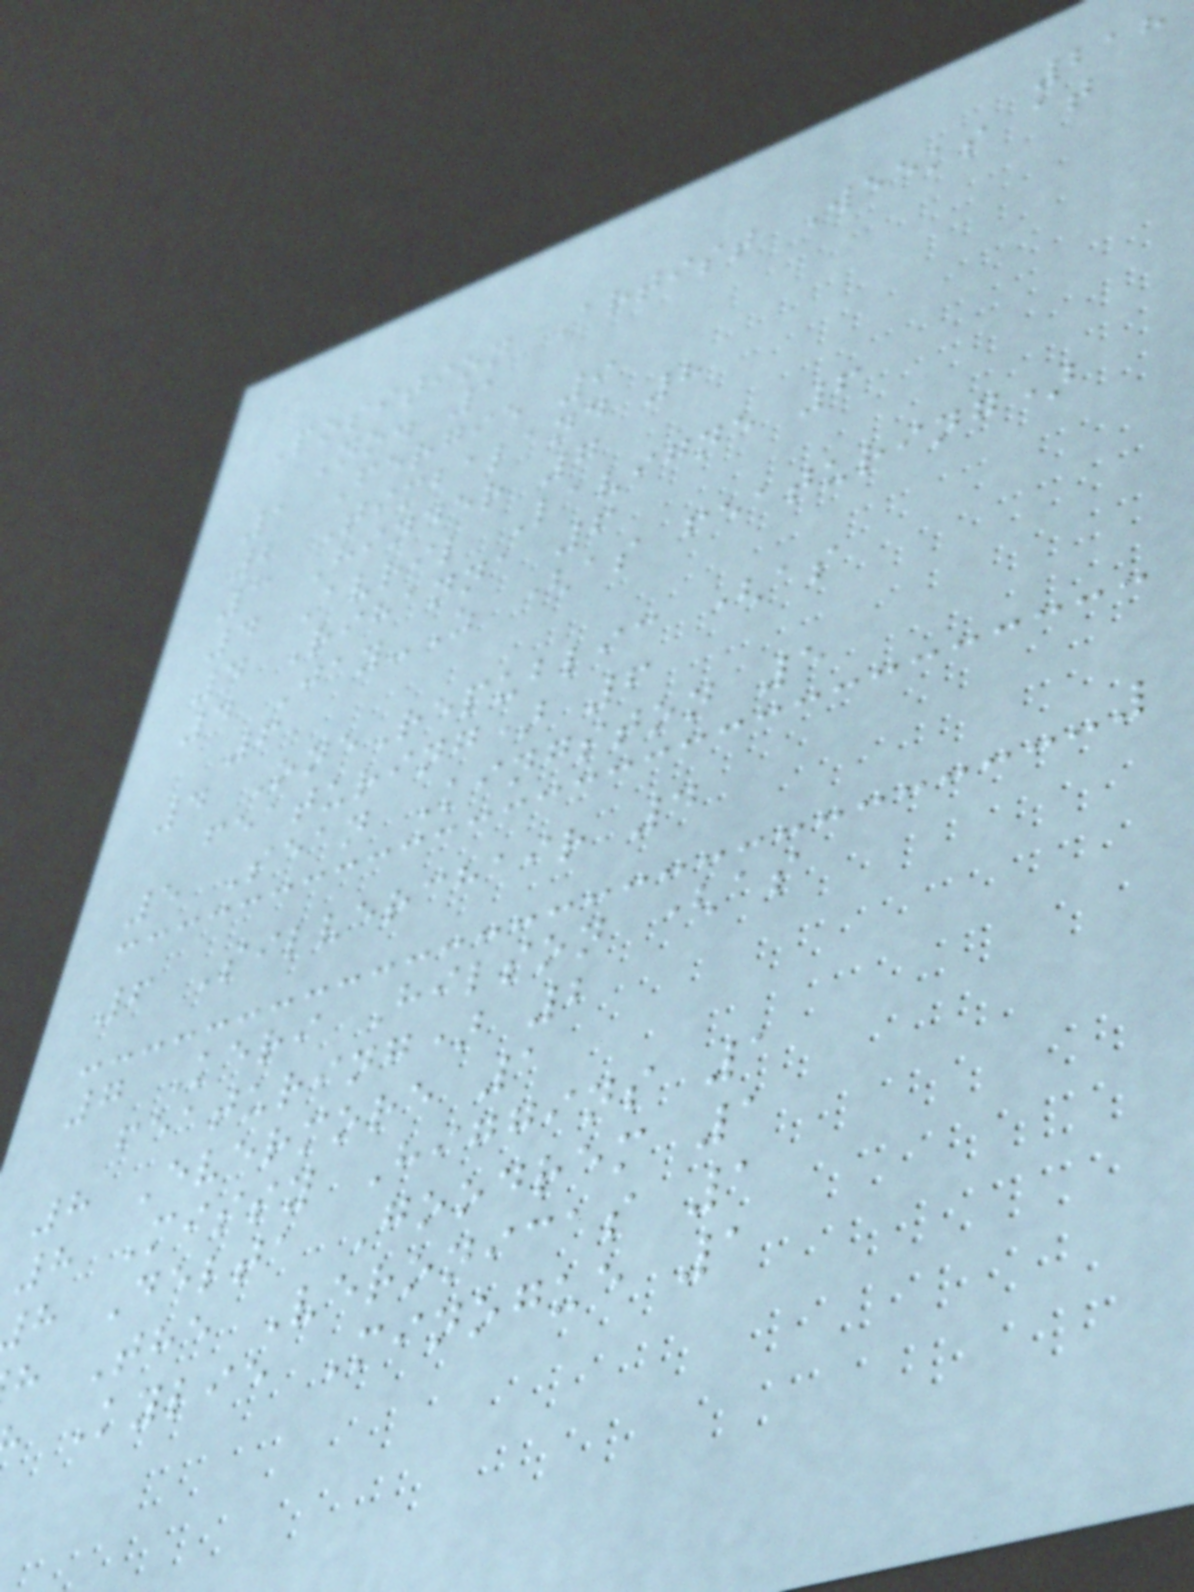218
Position Artist Weeks at
No. 1
1 Fergie 9
2 Timbaland 8
3 Hinder 7
4 Avril Lavigne 6
4 Rihanna 6
4 Jay-Z (as featuring)
6
4 OneRepublic (as
featuring) 6
5 Sean Kingston 5
6 Silverchair 4
7 Keri Hilson (as
featuring) 2
8 Evermore 1
8 Missy Higgins 1
h Delta Goodrem 1
h The Veronicas 1
Kylie Minogue 1
